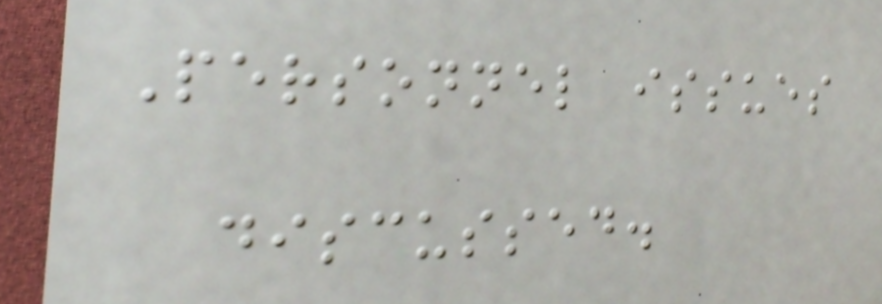Personnel issues
discussed.
